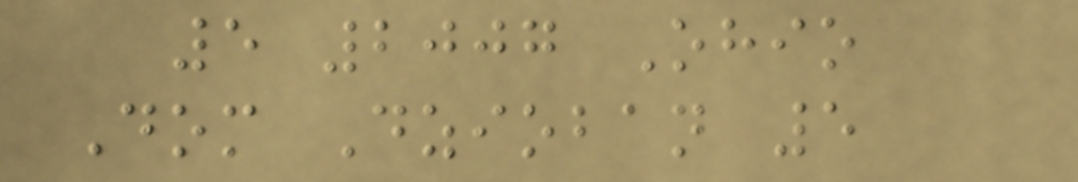5 2007 Ohio
Dom Dzioban 5
